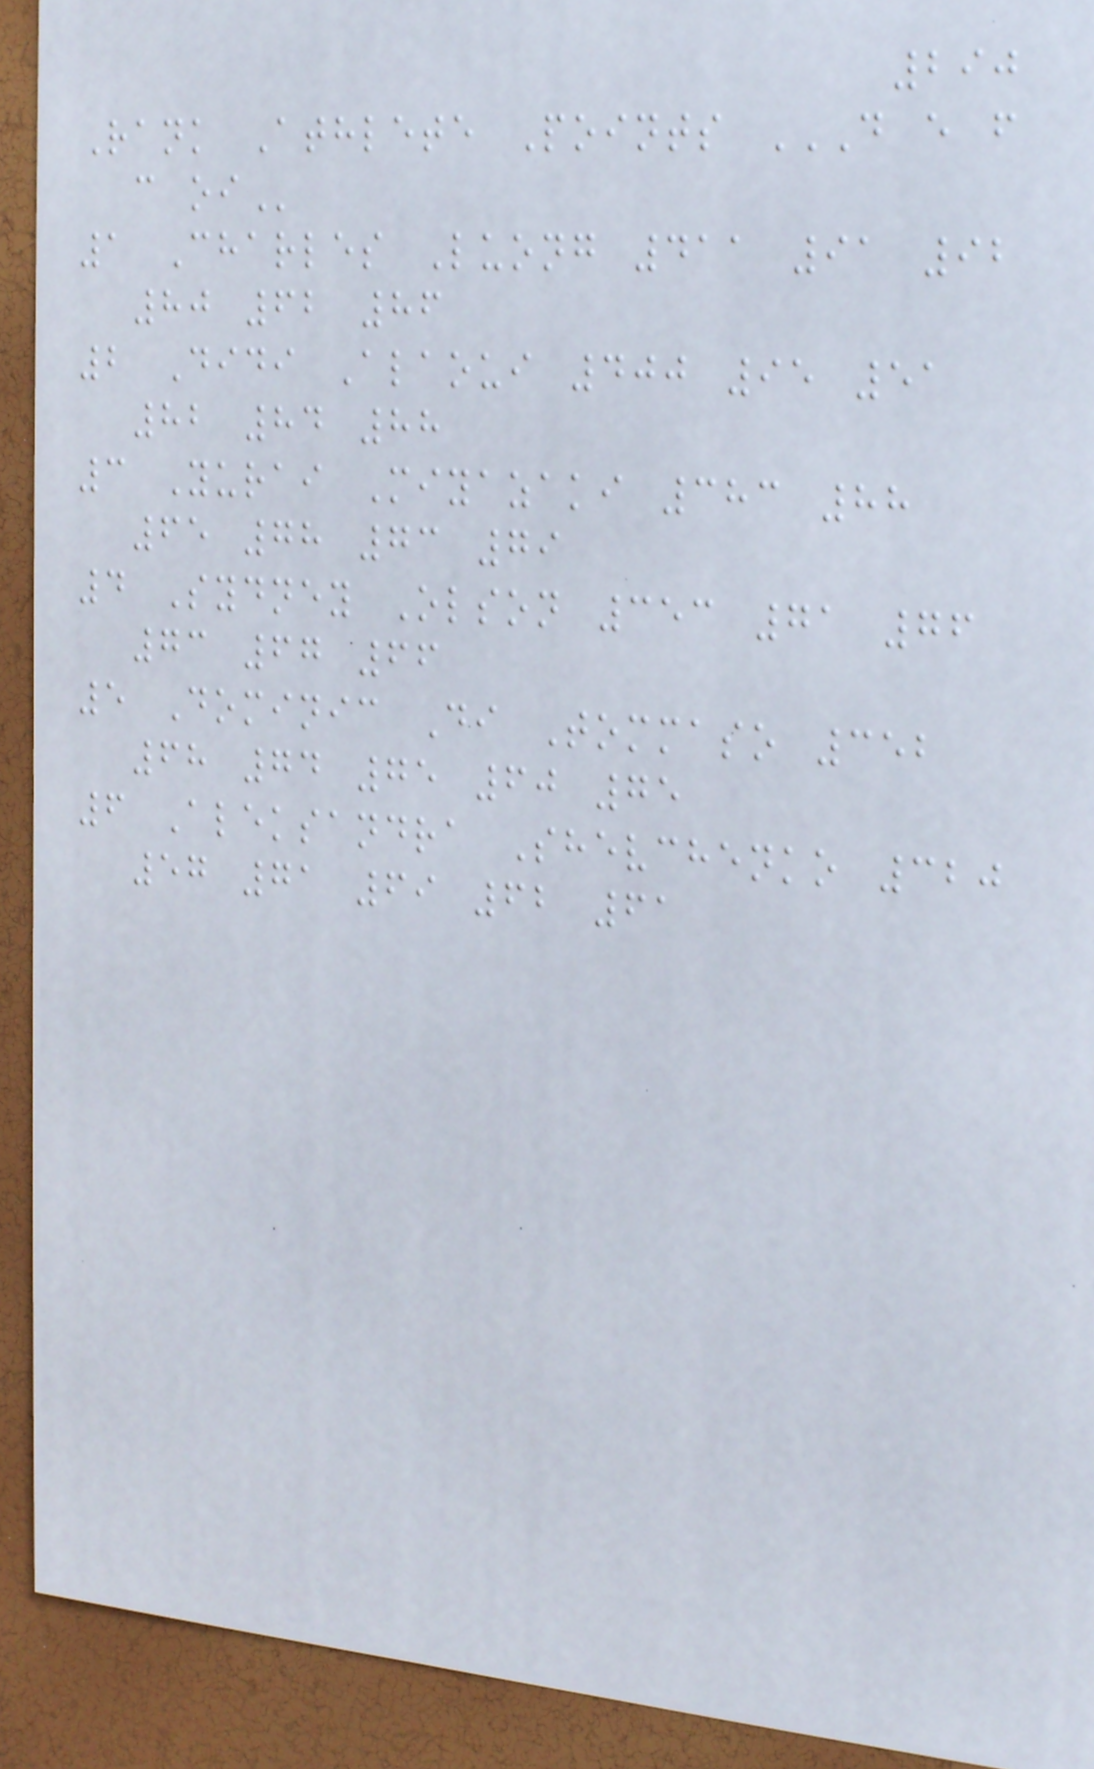290
Rank Athlete Points D E F
C OI
1 Charles Luong 411 91 92
80 62 86
2 Didi Alaoui 400 95 51
82 84 88
3 Yurai Miyazaki 383 88
65 78 73 79
4 Sydney Olson 353 71 76
73 67 66
5 Dominic Di Tommaso 352
68 74 75 60 75
6 Aleksandra Shevchenko 320
57 71 69 62 61
